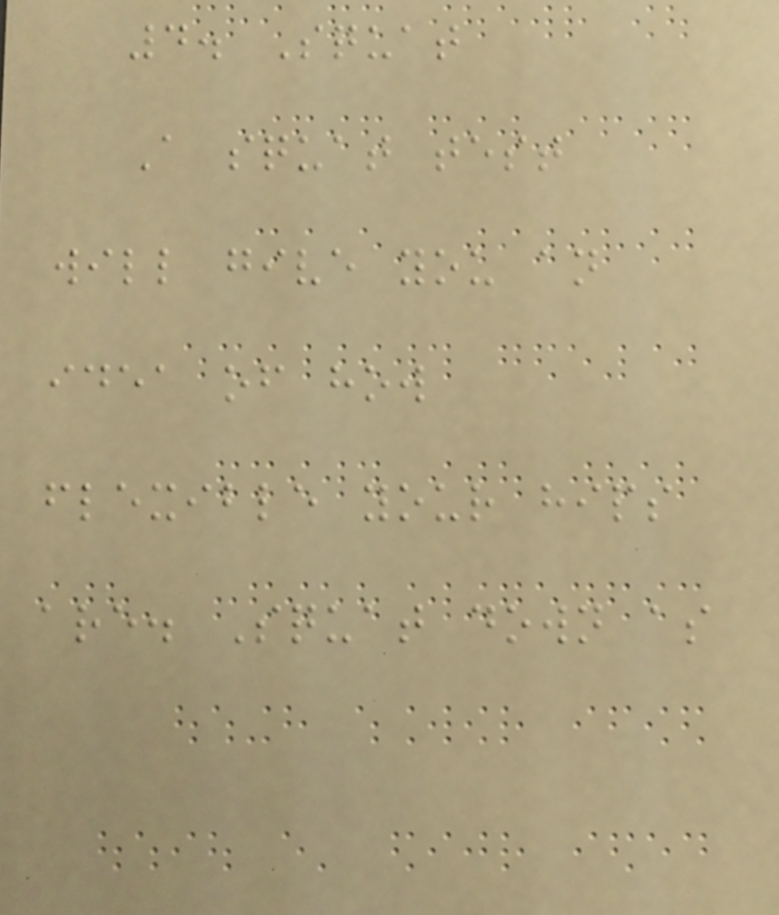4. Squat
A squat test
will give you an
idea of how
flexible your hips
are. Squat down as
